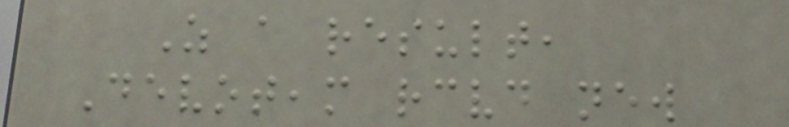As a result,
Devoteam received new
